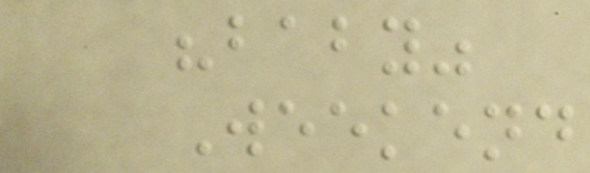"baby"
Weekend
